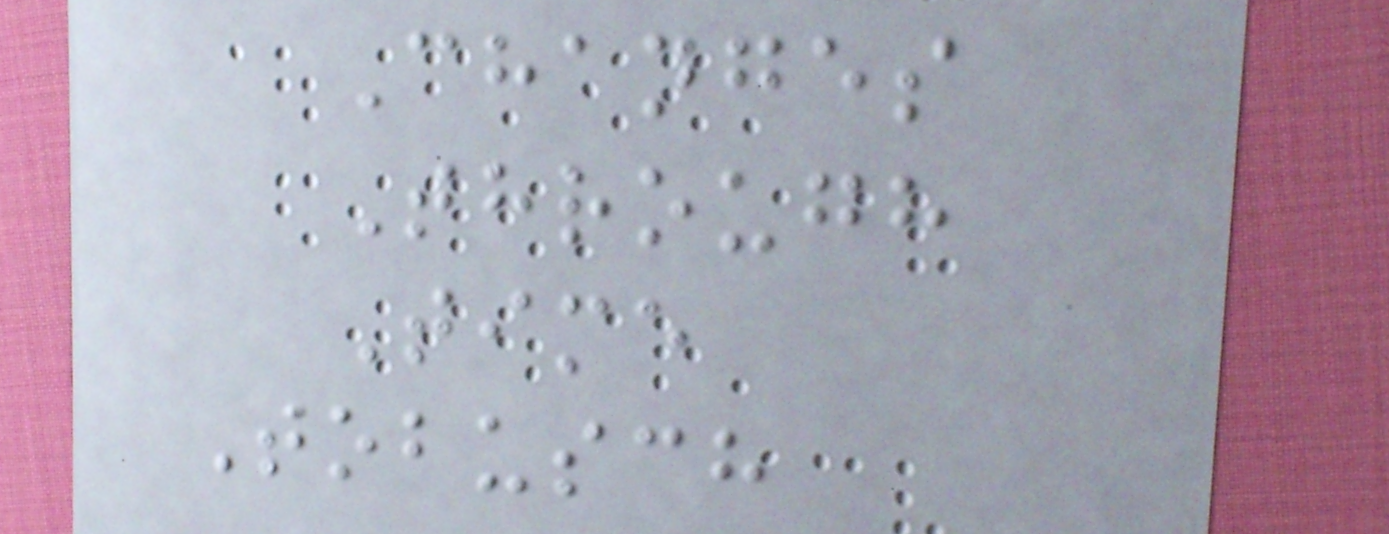Changes
Through
Time
Tobusch
